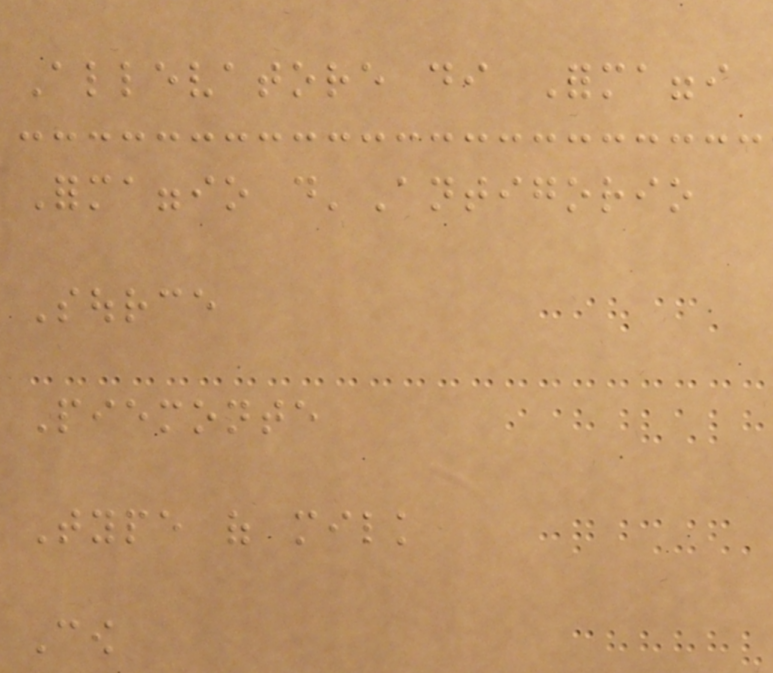Allevatore di Formaggi
Formaggio d'Antigorio
Source
Piemonte
Type of milk
Cow
